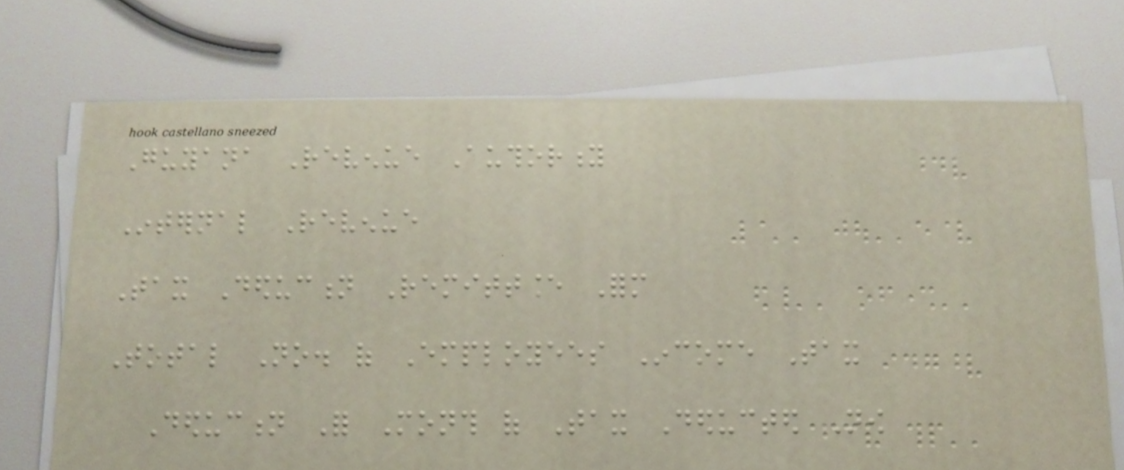Guyana Revenue Authority
Internal Revenue
Tax Deduction Remittance Form
Total No. of Employees Income Tax
Deduction For Month of Tax Deducted Now
